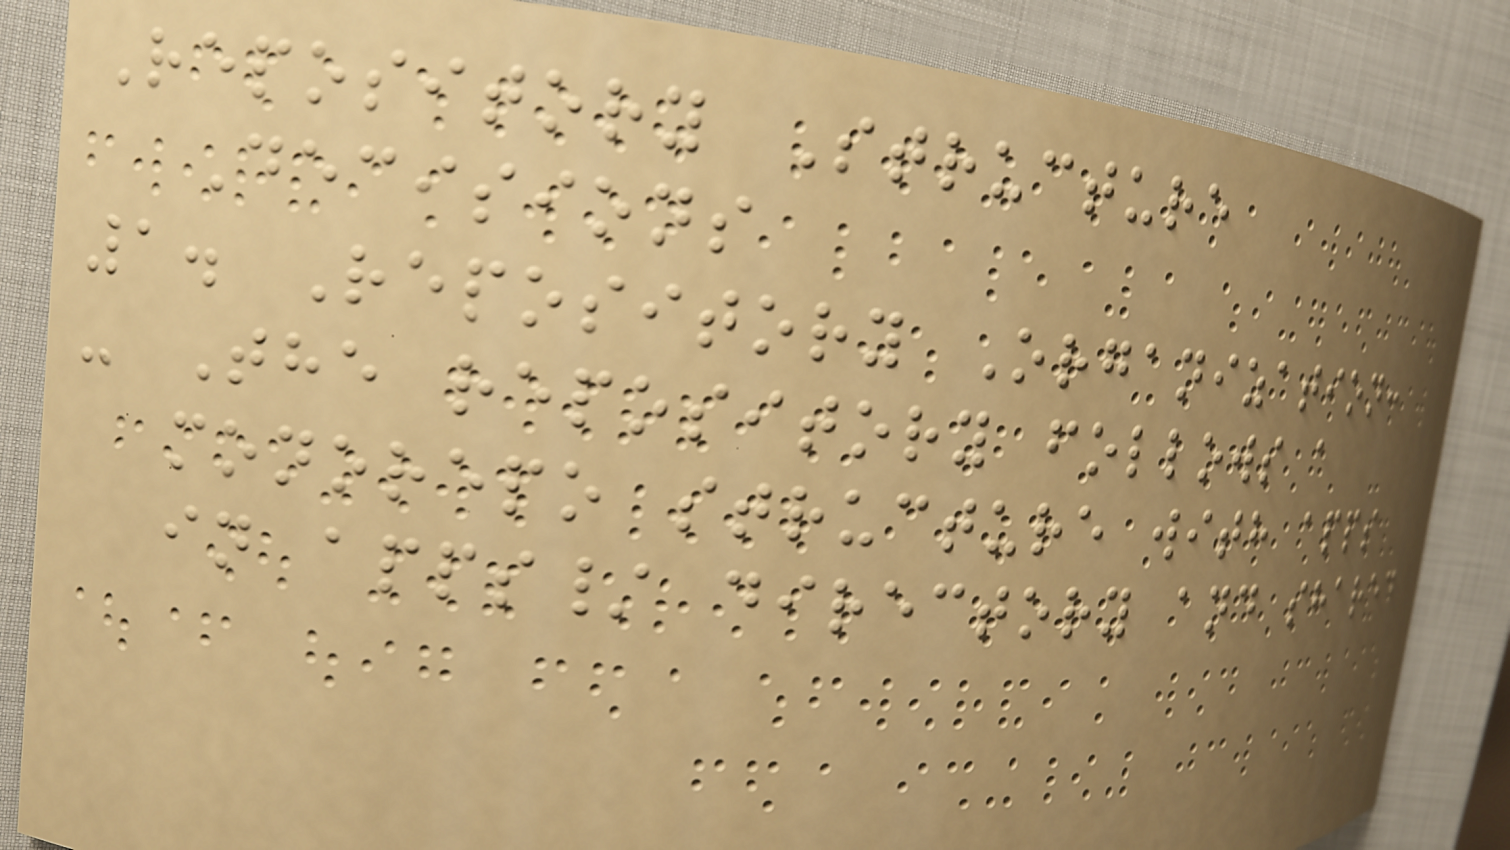Repository Structure
Decisions
1. Repository Organization:
- The repository follows a
monorepo structure with apps
in apps/ directory and shared
